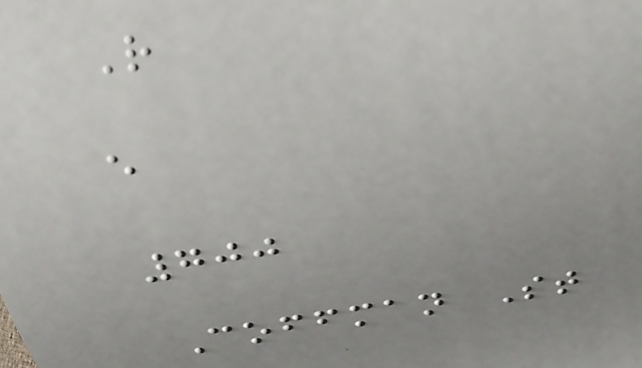R
e
700
Coffman St
